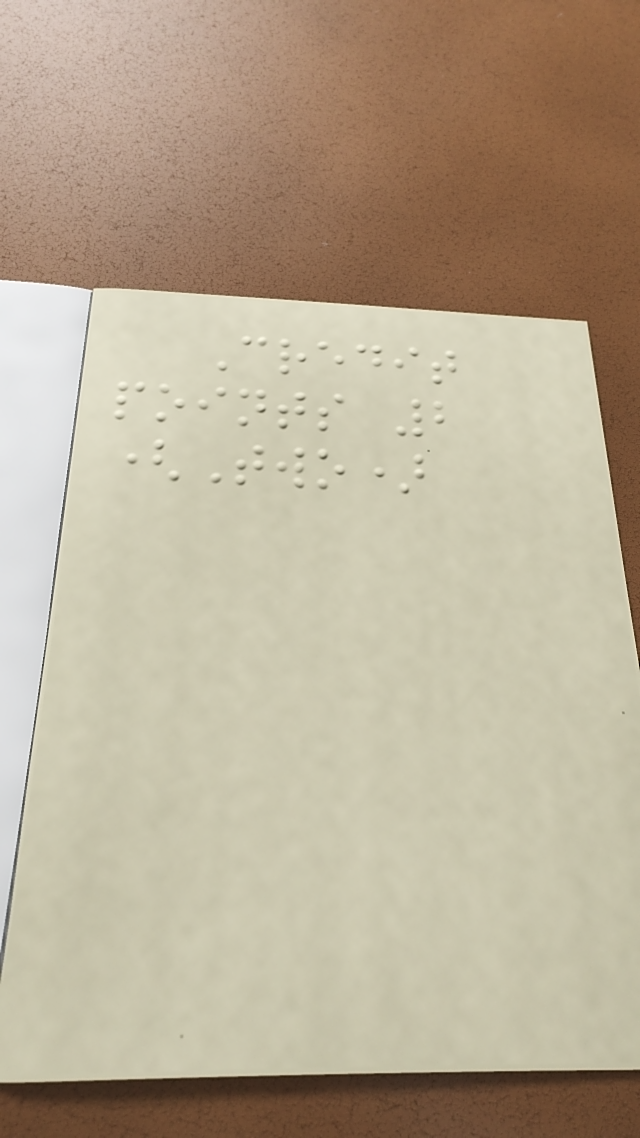Credit
points 2
(Two)
